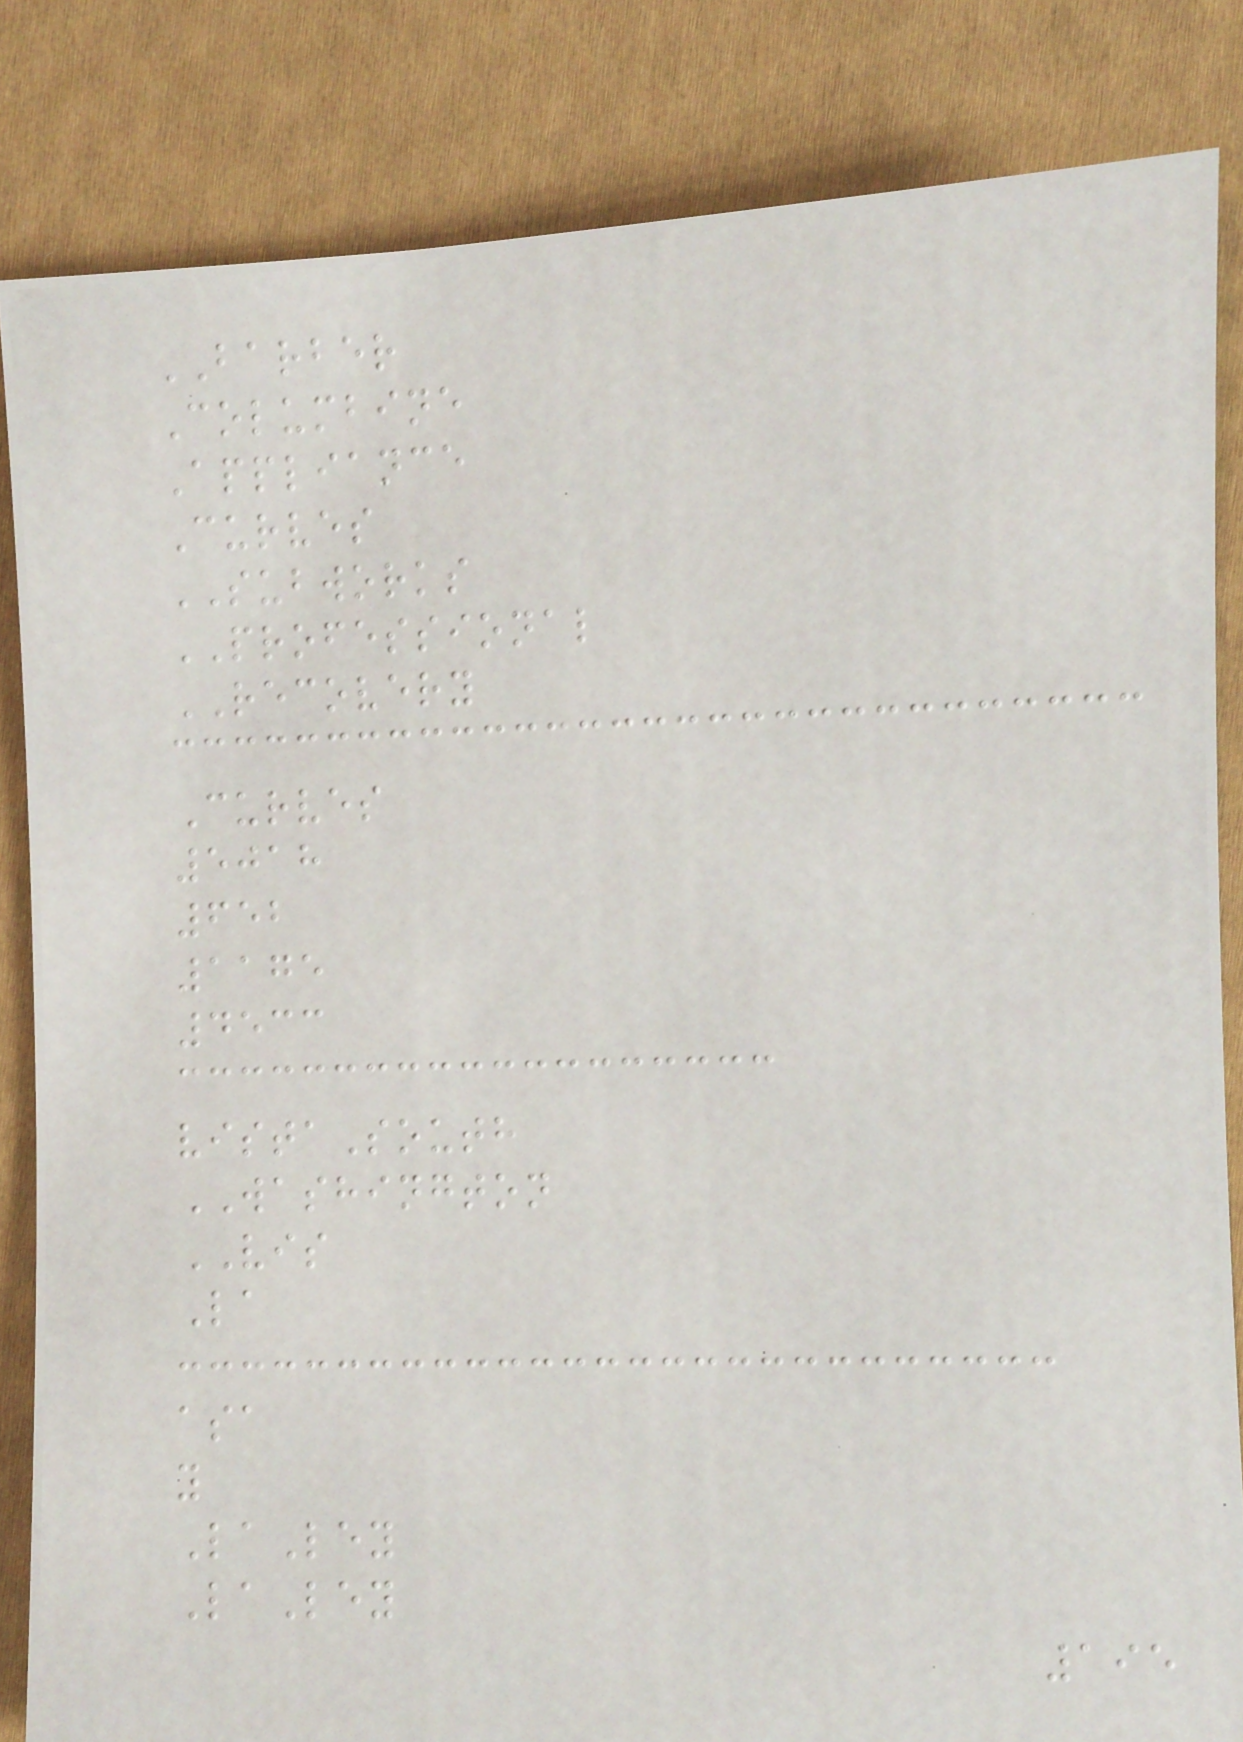BARBER
Columbine
Appliance
Curves
SUBWORKS
PROFESSIONAL
RECOVERY
Curves
5018
652
1175
4533
vistaSouth
WASHINGTON
VIS
La
asa
y
LaLey
LaLey
195
